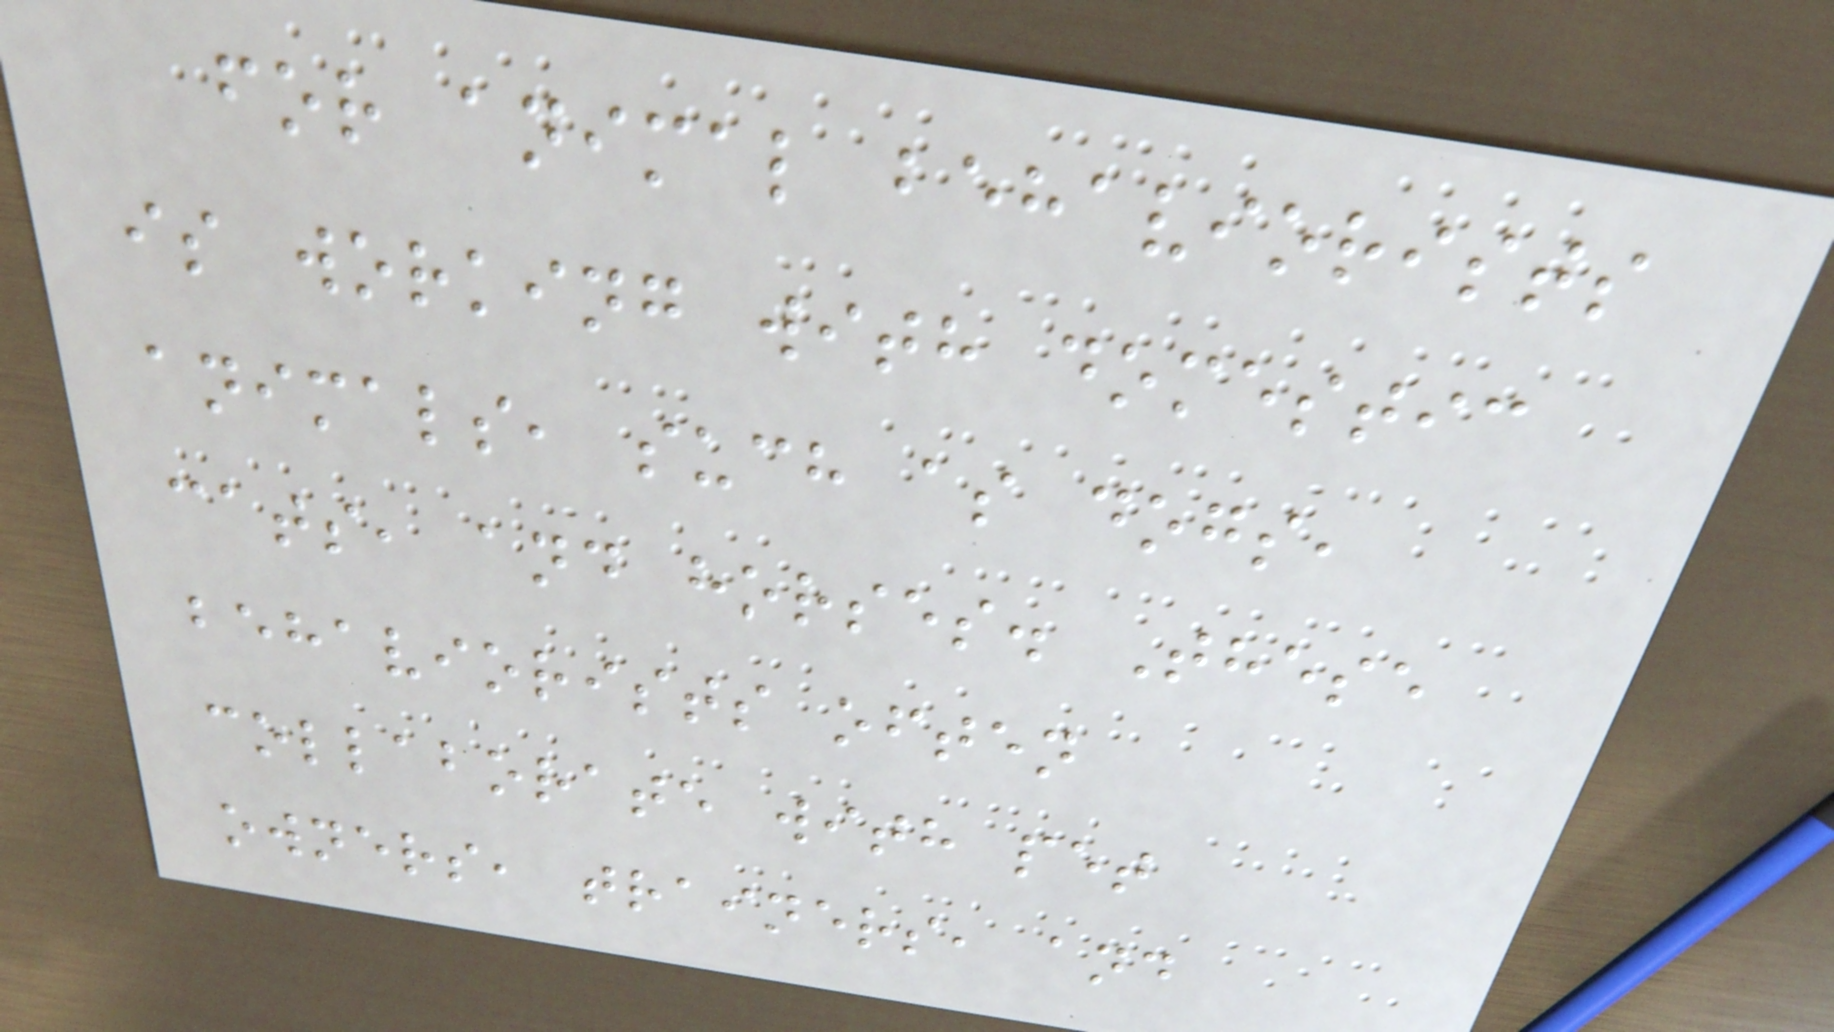for animal behaviorists
is working with domestic
animals, such as dogs,
cats, and horses. These
behaviorists often
collaborate with pet
owners, trainers, and
